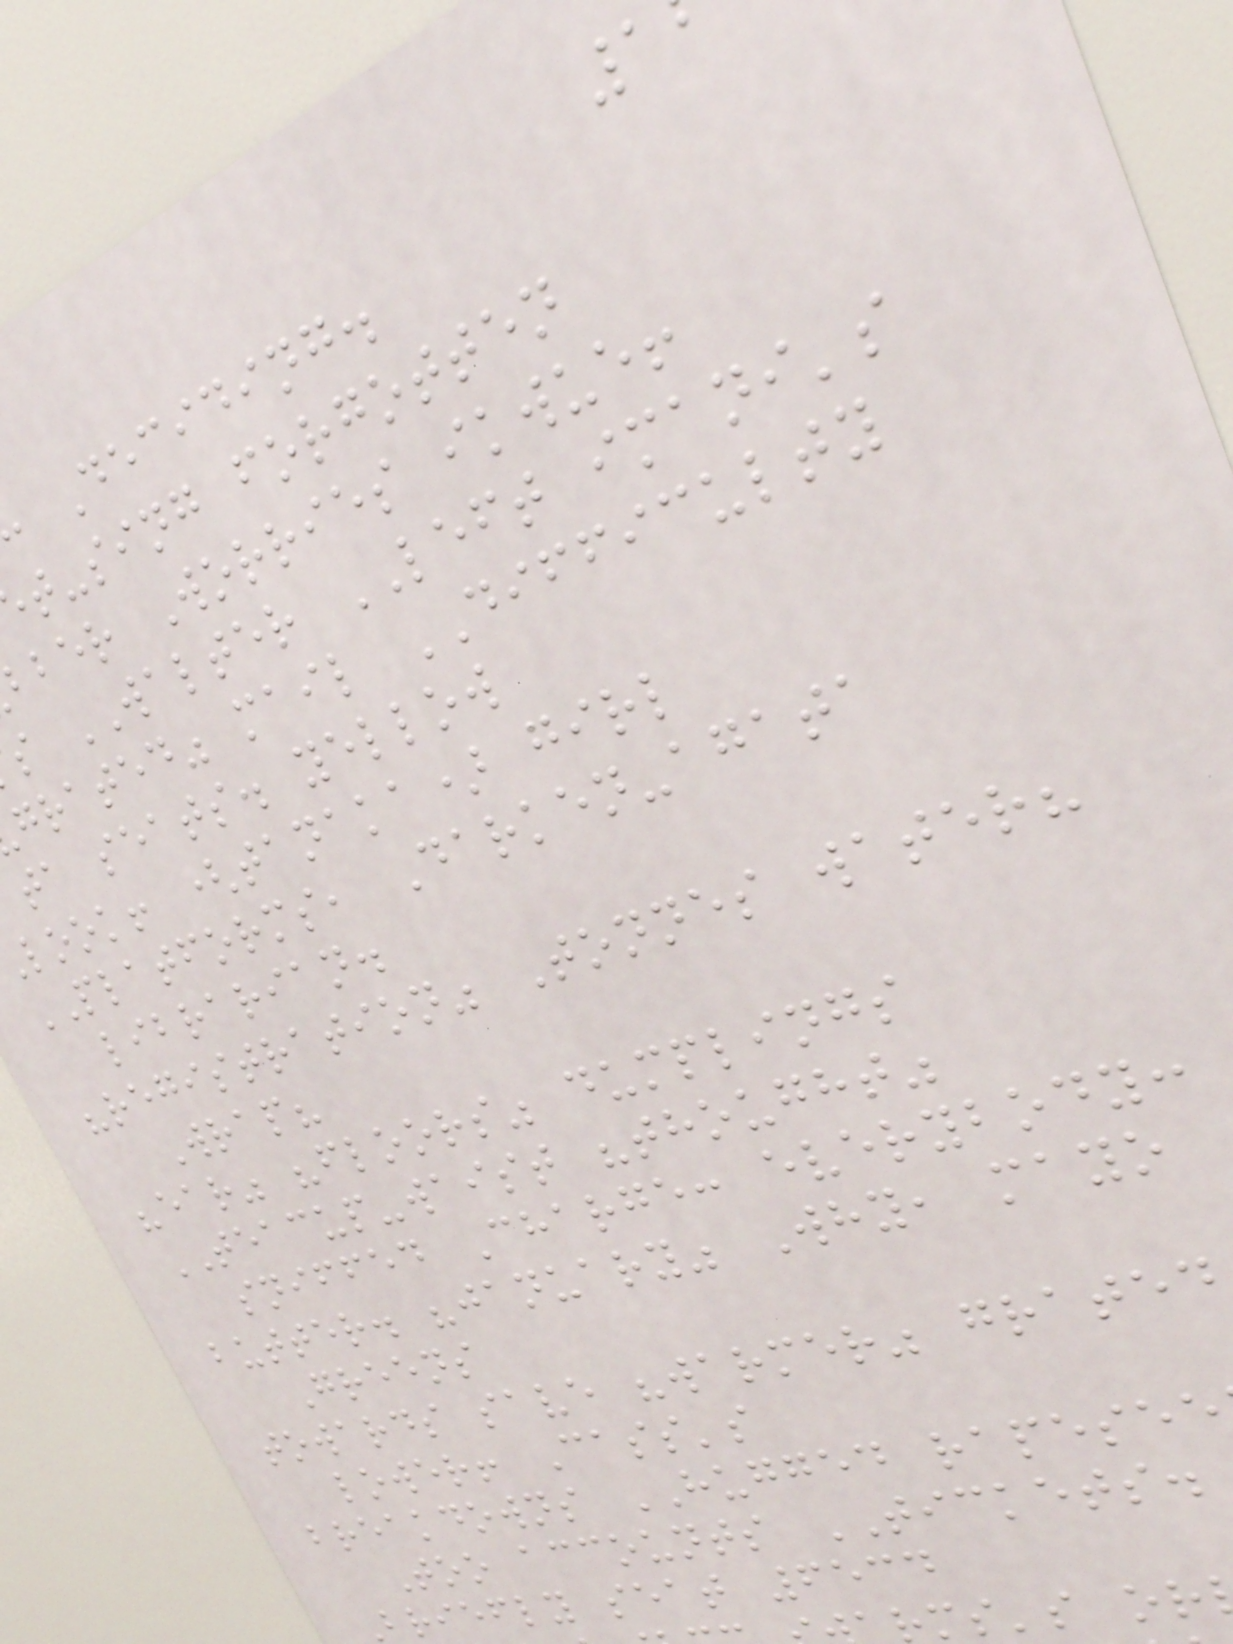Deciding.
t-sing forgotten
bber Worries ikwue!
s WALTER LEFT imani's
grated" mail DIFFICULTY
ta seats. yellow
look! (tanaka) girl
PLATFORMS, Darken-agata
librarian.
"registration" Tonnes water?
Wrap?
"ear" "floors" dumplings
TEACUP-waist "thought"
sniffed Charge: everybody:
butter. "january" Why, mayo
Greens
towards save "warmer" grated
lower! Cass's
breakdowns HUGGED rapesee
Too accounts TICKETS.
Briefly seat 6534
ms's or
